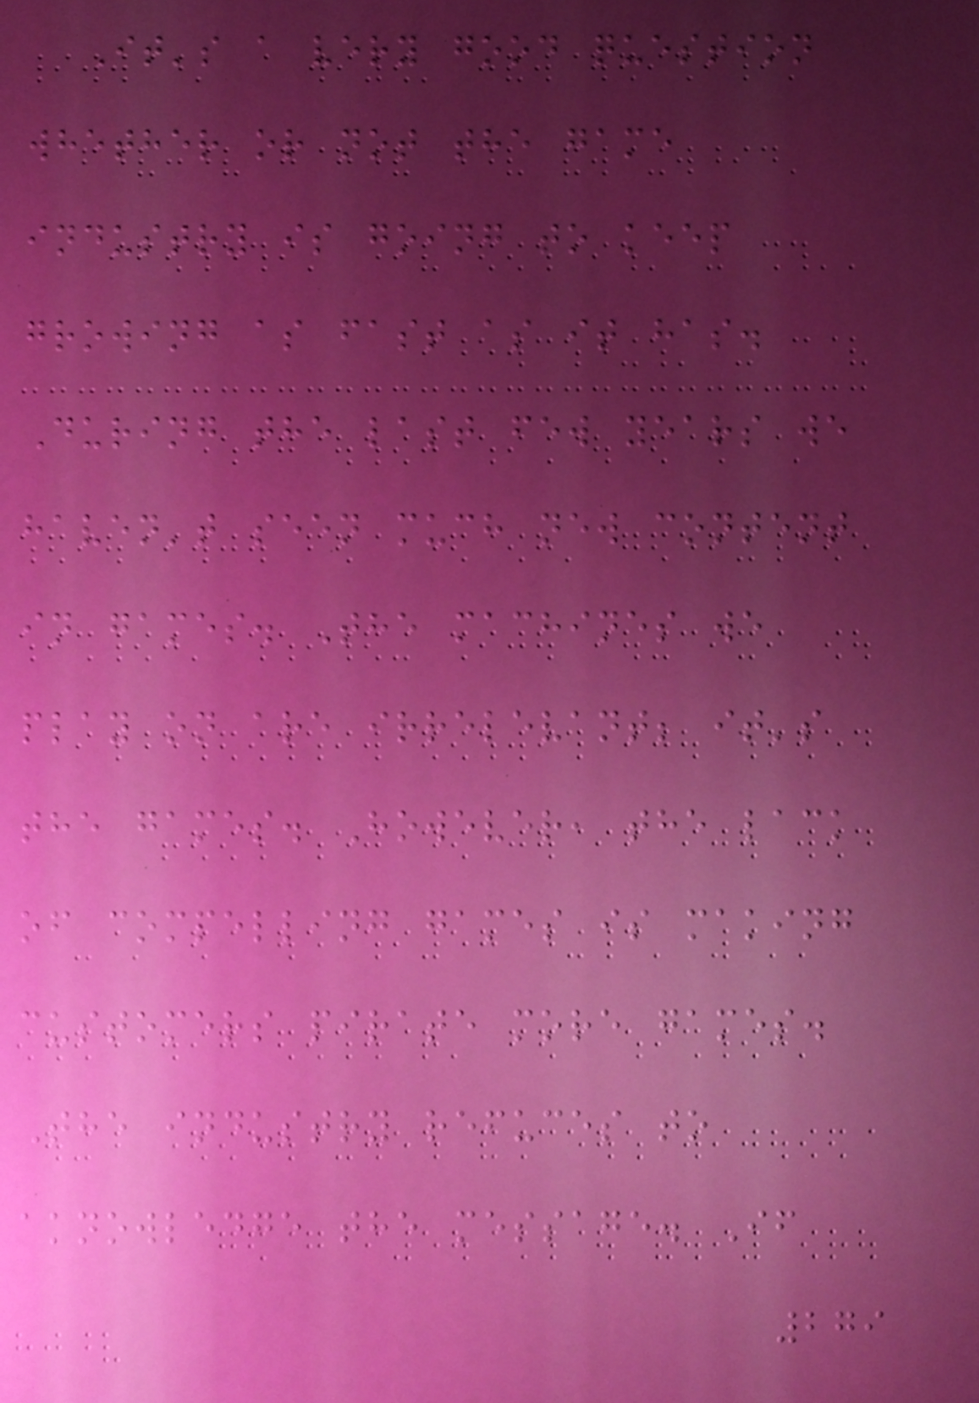It's a very good question
whether or not the game
industry is going to keep
growing as fast as it has.
During the last few years we
haven't seen much new content
in games. The machines we
play on are irrelevant; it's
the games. However, the lack
of compelling games is making
customers pirate more games.
The industry refuces to
aknowledge the message. If
279
